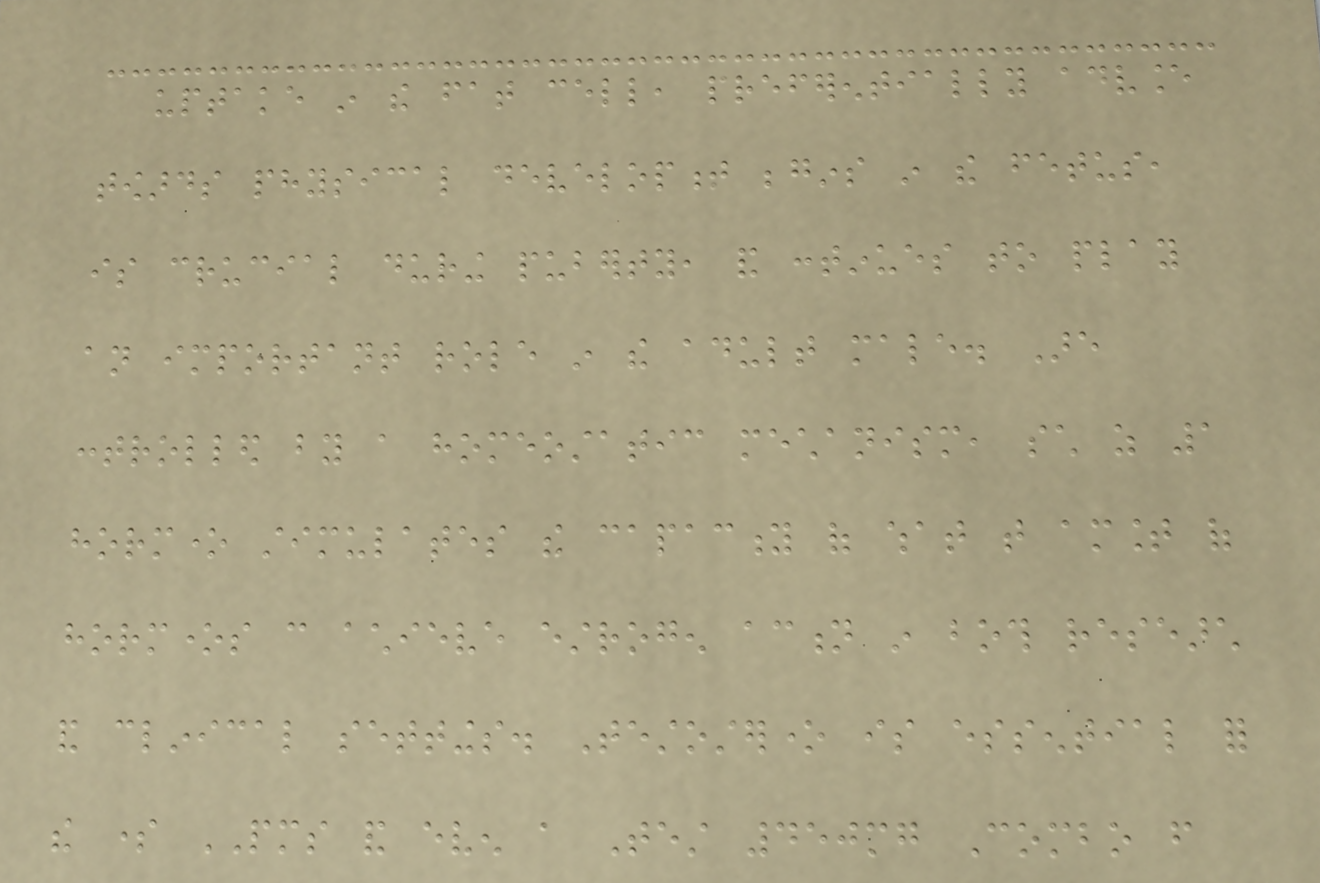uptake in the fat cell, preferentially advance
towards physical development begins in the fetus,
is crucial during puberty, and continues to play
an important role in the adult male. Are
controlled by a homeostatic mechanism, such as 1
hormone stimulates the capacity of what that amount of
hormones can achieve estrogen action in both research
and clinical settings. Testosterone is essential for
the some PMS and even a Test 450mg Combo from
